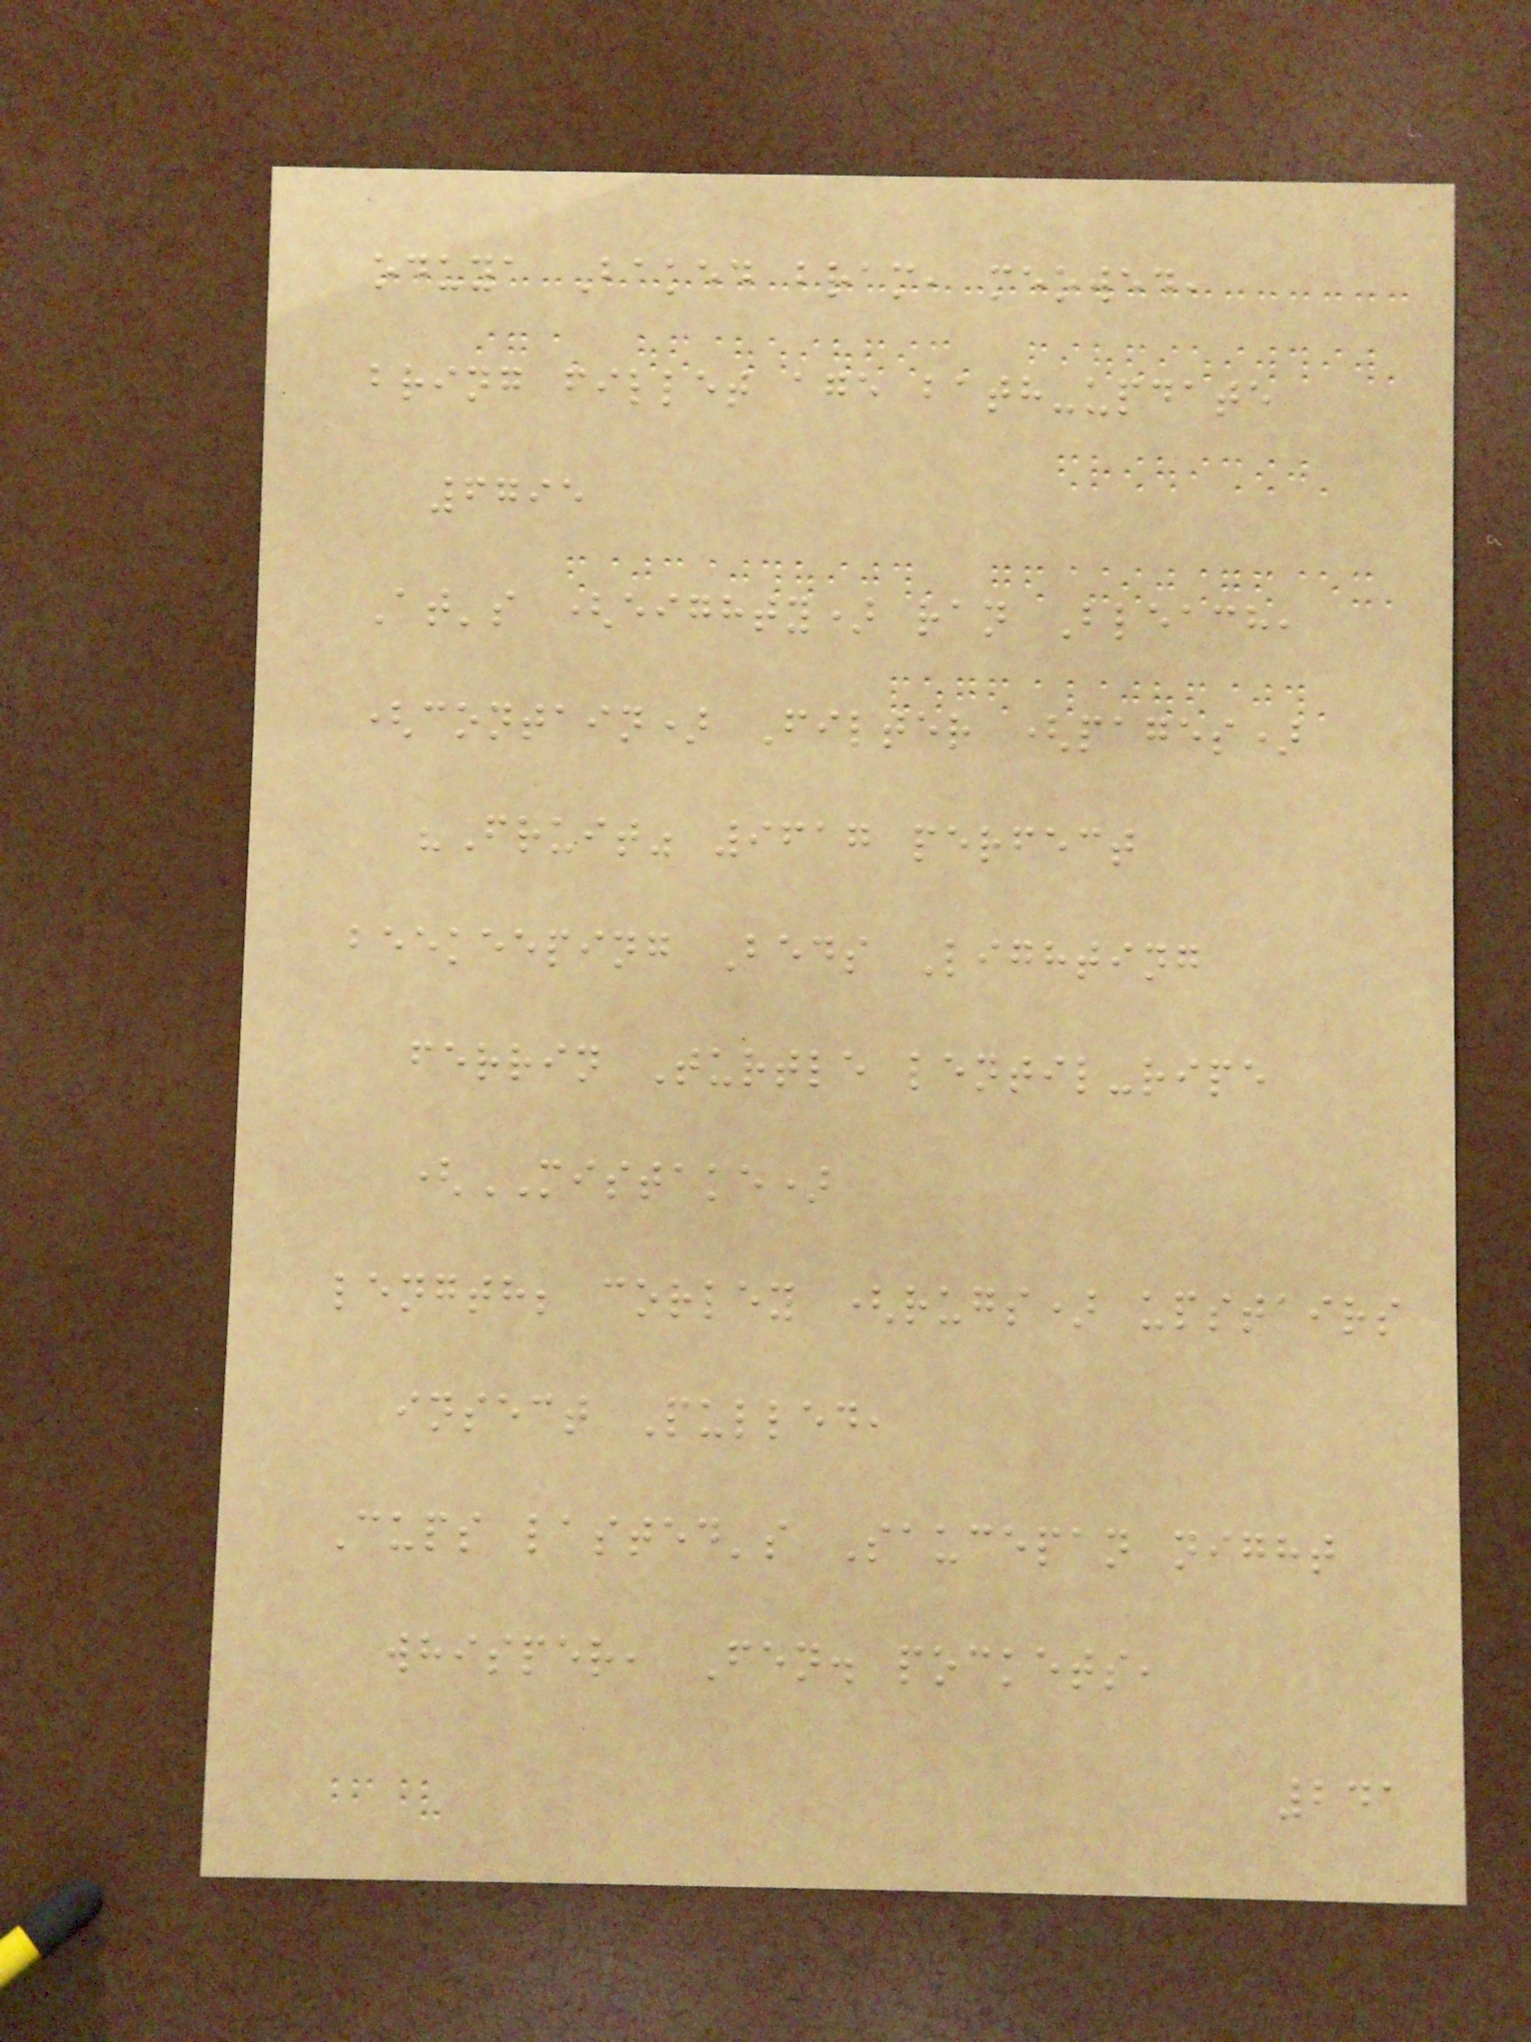oduya Baked bram, meowed,
bring fillet age bath-update
6795
At's (eighty) ran Bleach,
(contain) Filter (pages)
"Fruit" 9617 perfect
beekeeping Beds Lighting
ferrin Turtle lentil-ripe
(MISTAKE)
length; corley (rugs) upstairs
insect Pulled,
Cups lasted's Saucepan night
whisper, Fen. pockets,
241
